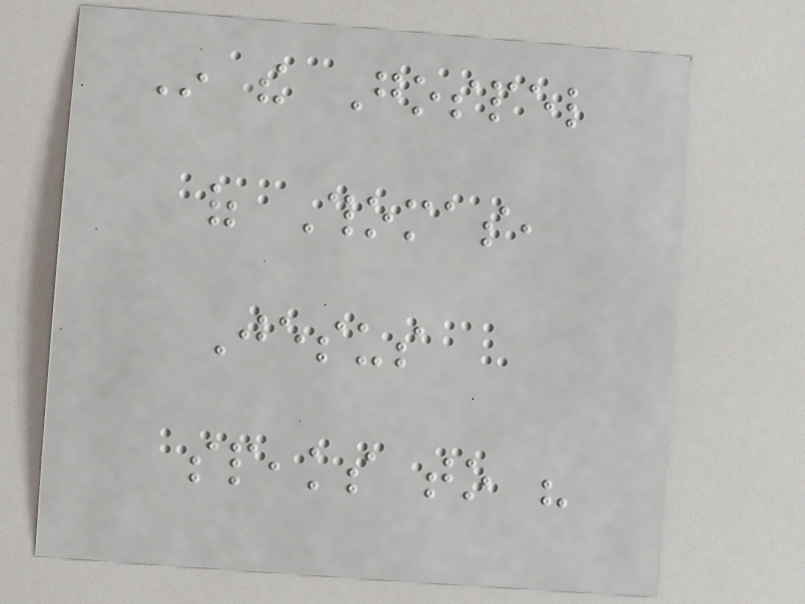In the Gospel
of Thomas,
Jesus
speaks to his
